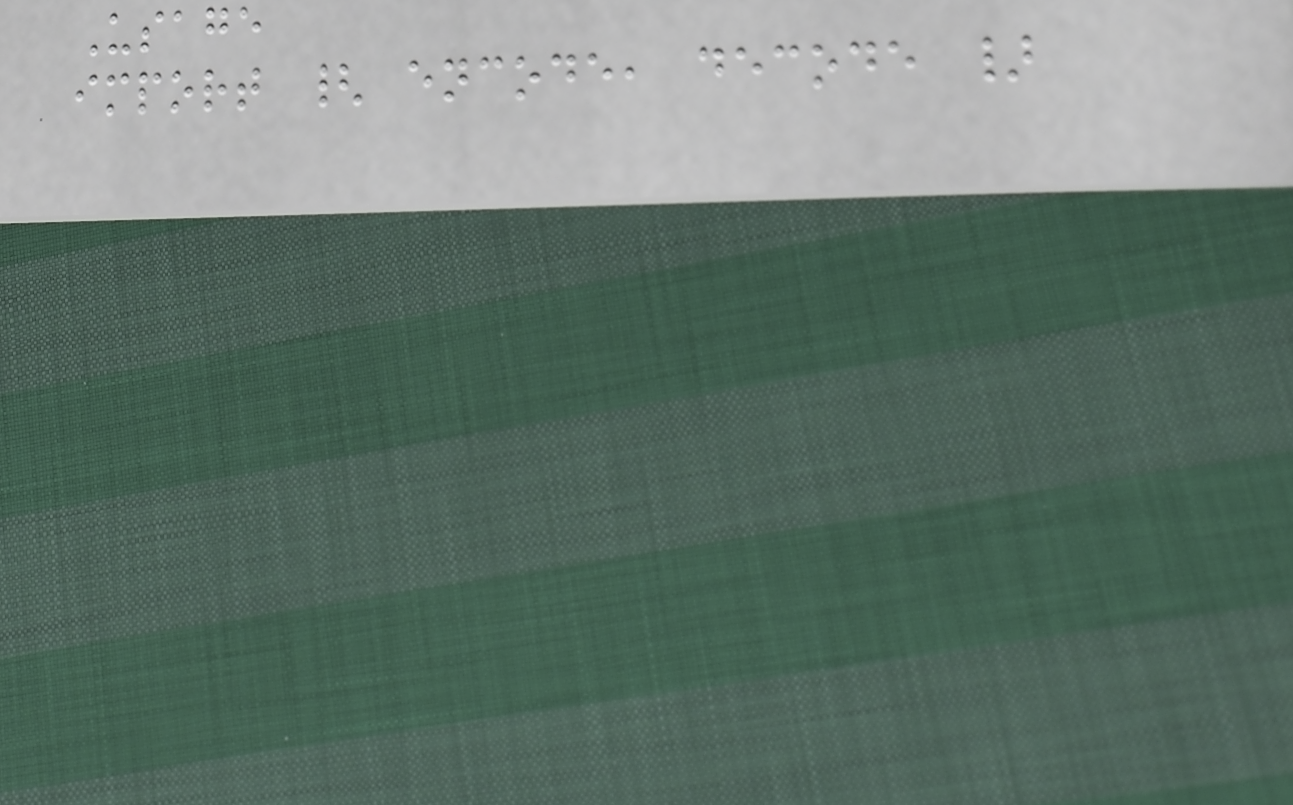Usage
import { encode, decode }
